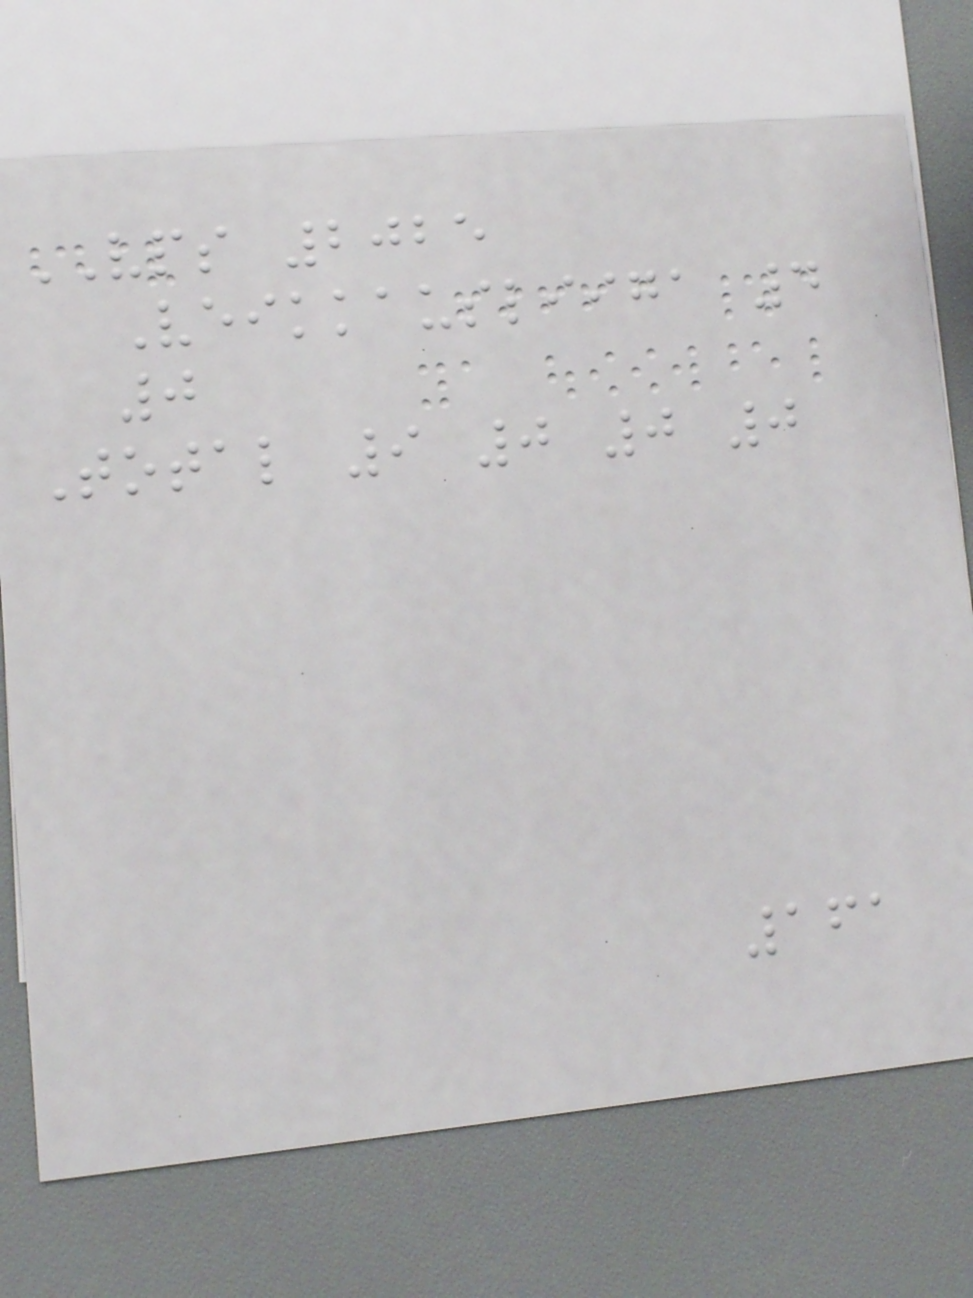VPS 2025
Veikkausliiga 4
0
Total 9 0 0 0
161
